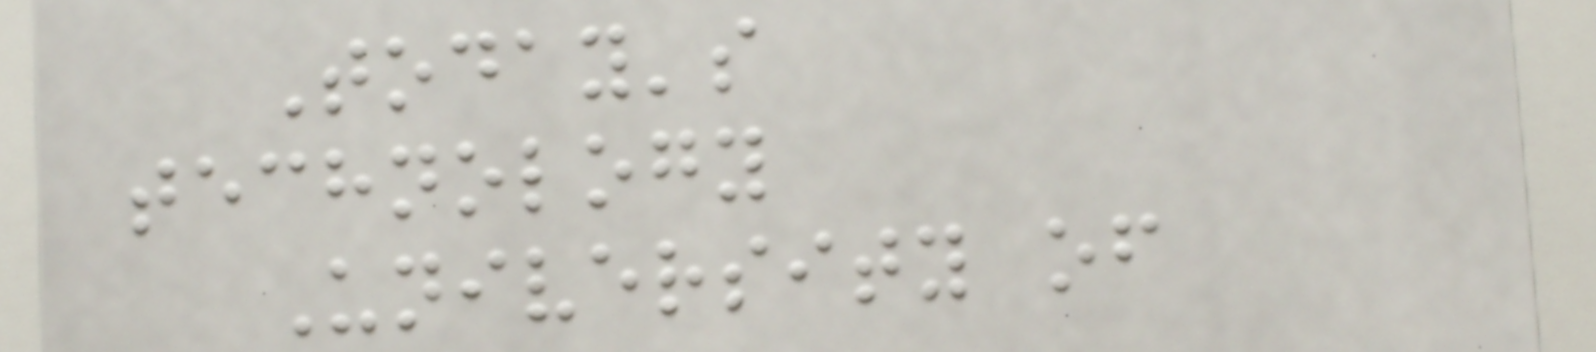Today's
technology
University of
